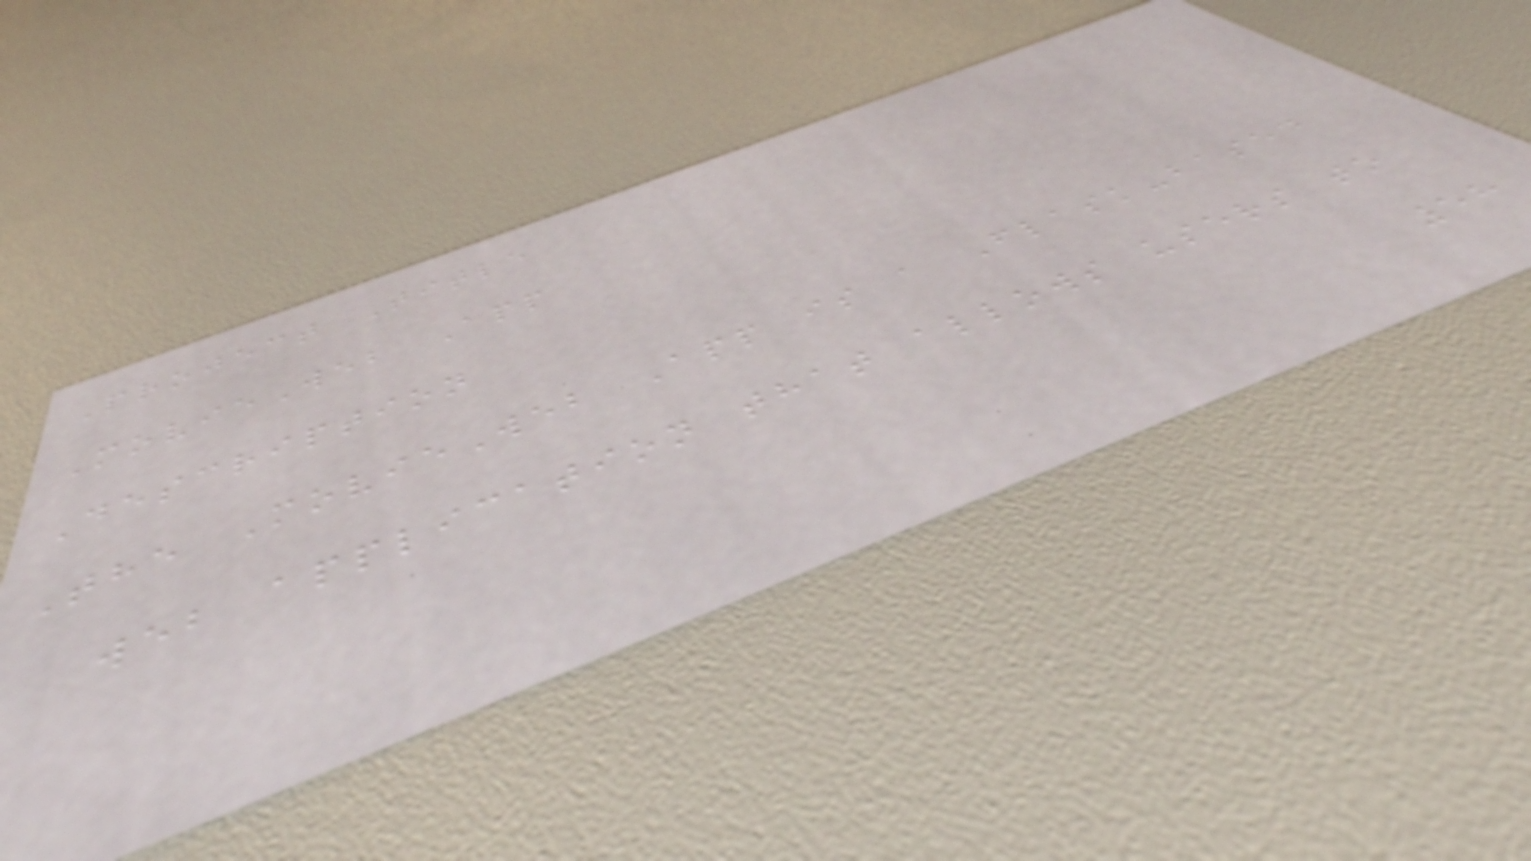Project Title
MovieWeb App
Description
The MovieWeb App is a Flask-based
web application that allows users to
58
